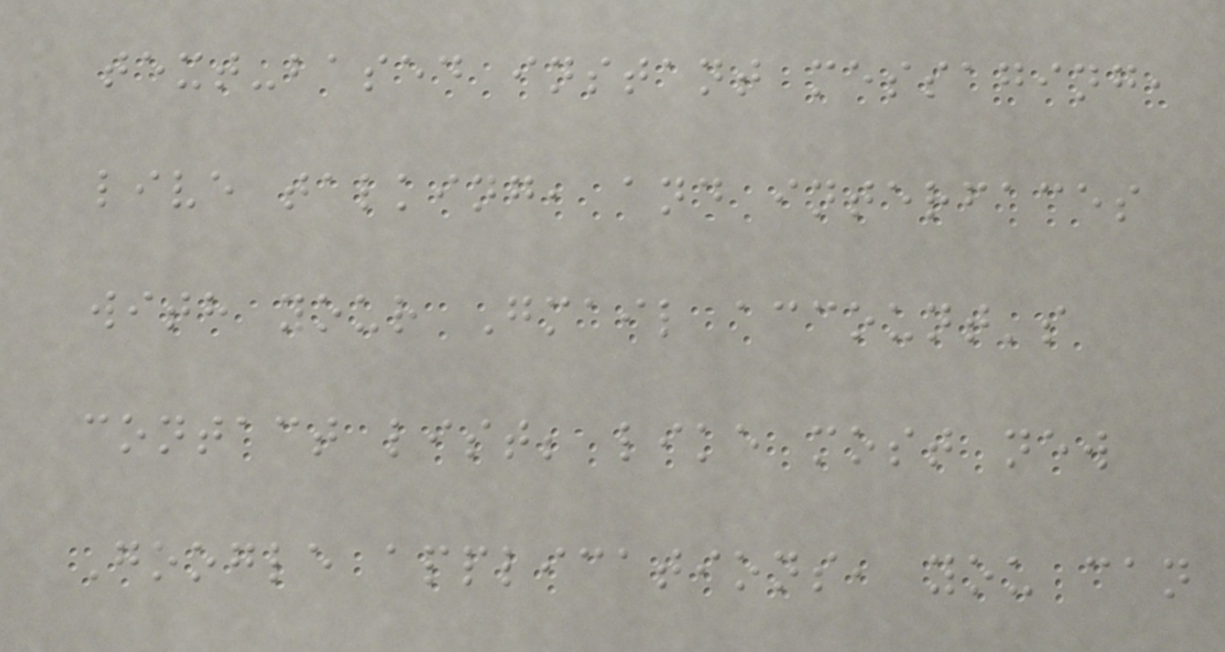text-based instant messaging,
live talking, and interfaces
with your Gmail account's
contact list; like most new
Google applications, you can
